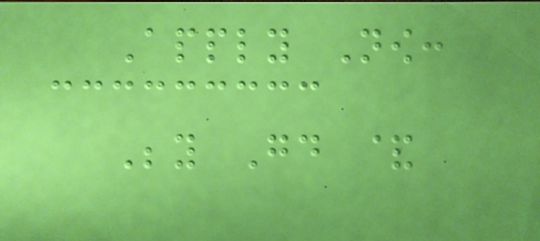Apply Now:
Beyond Good &
